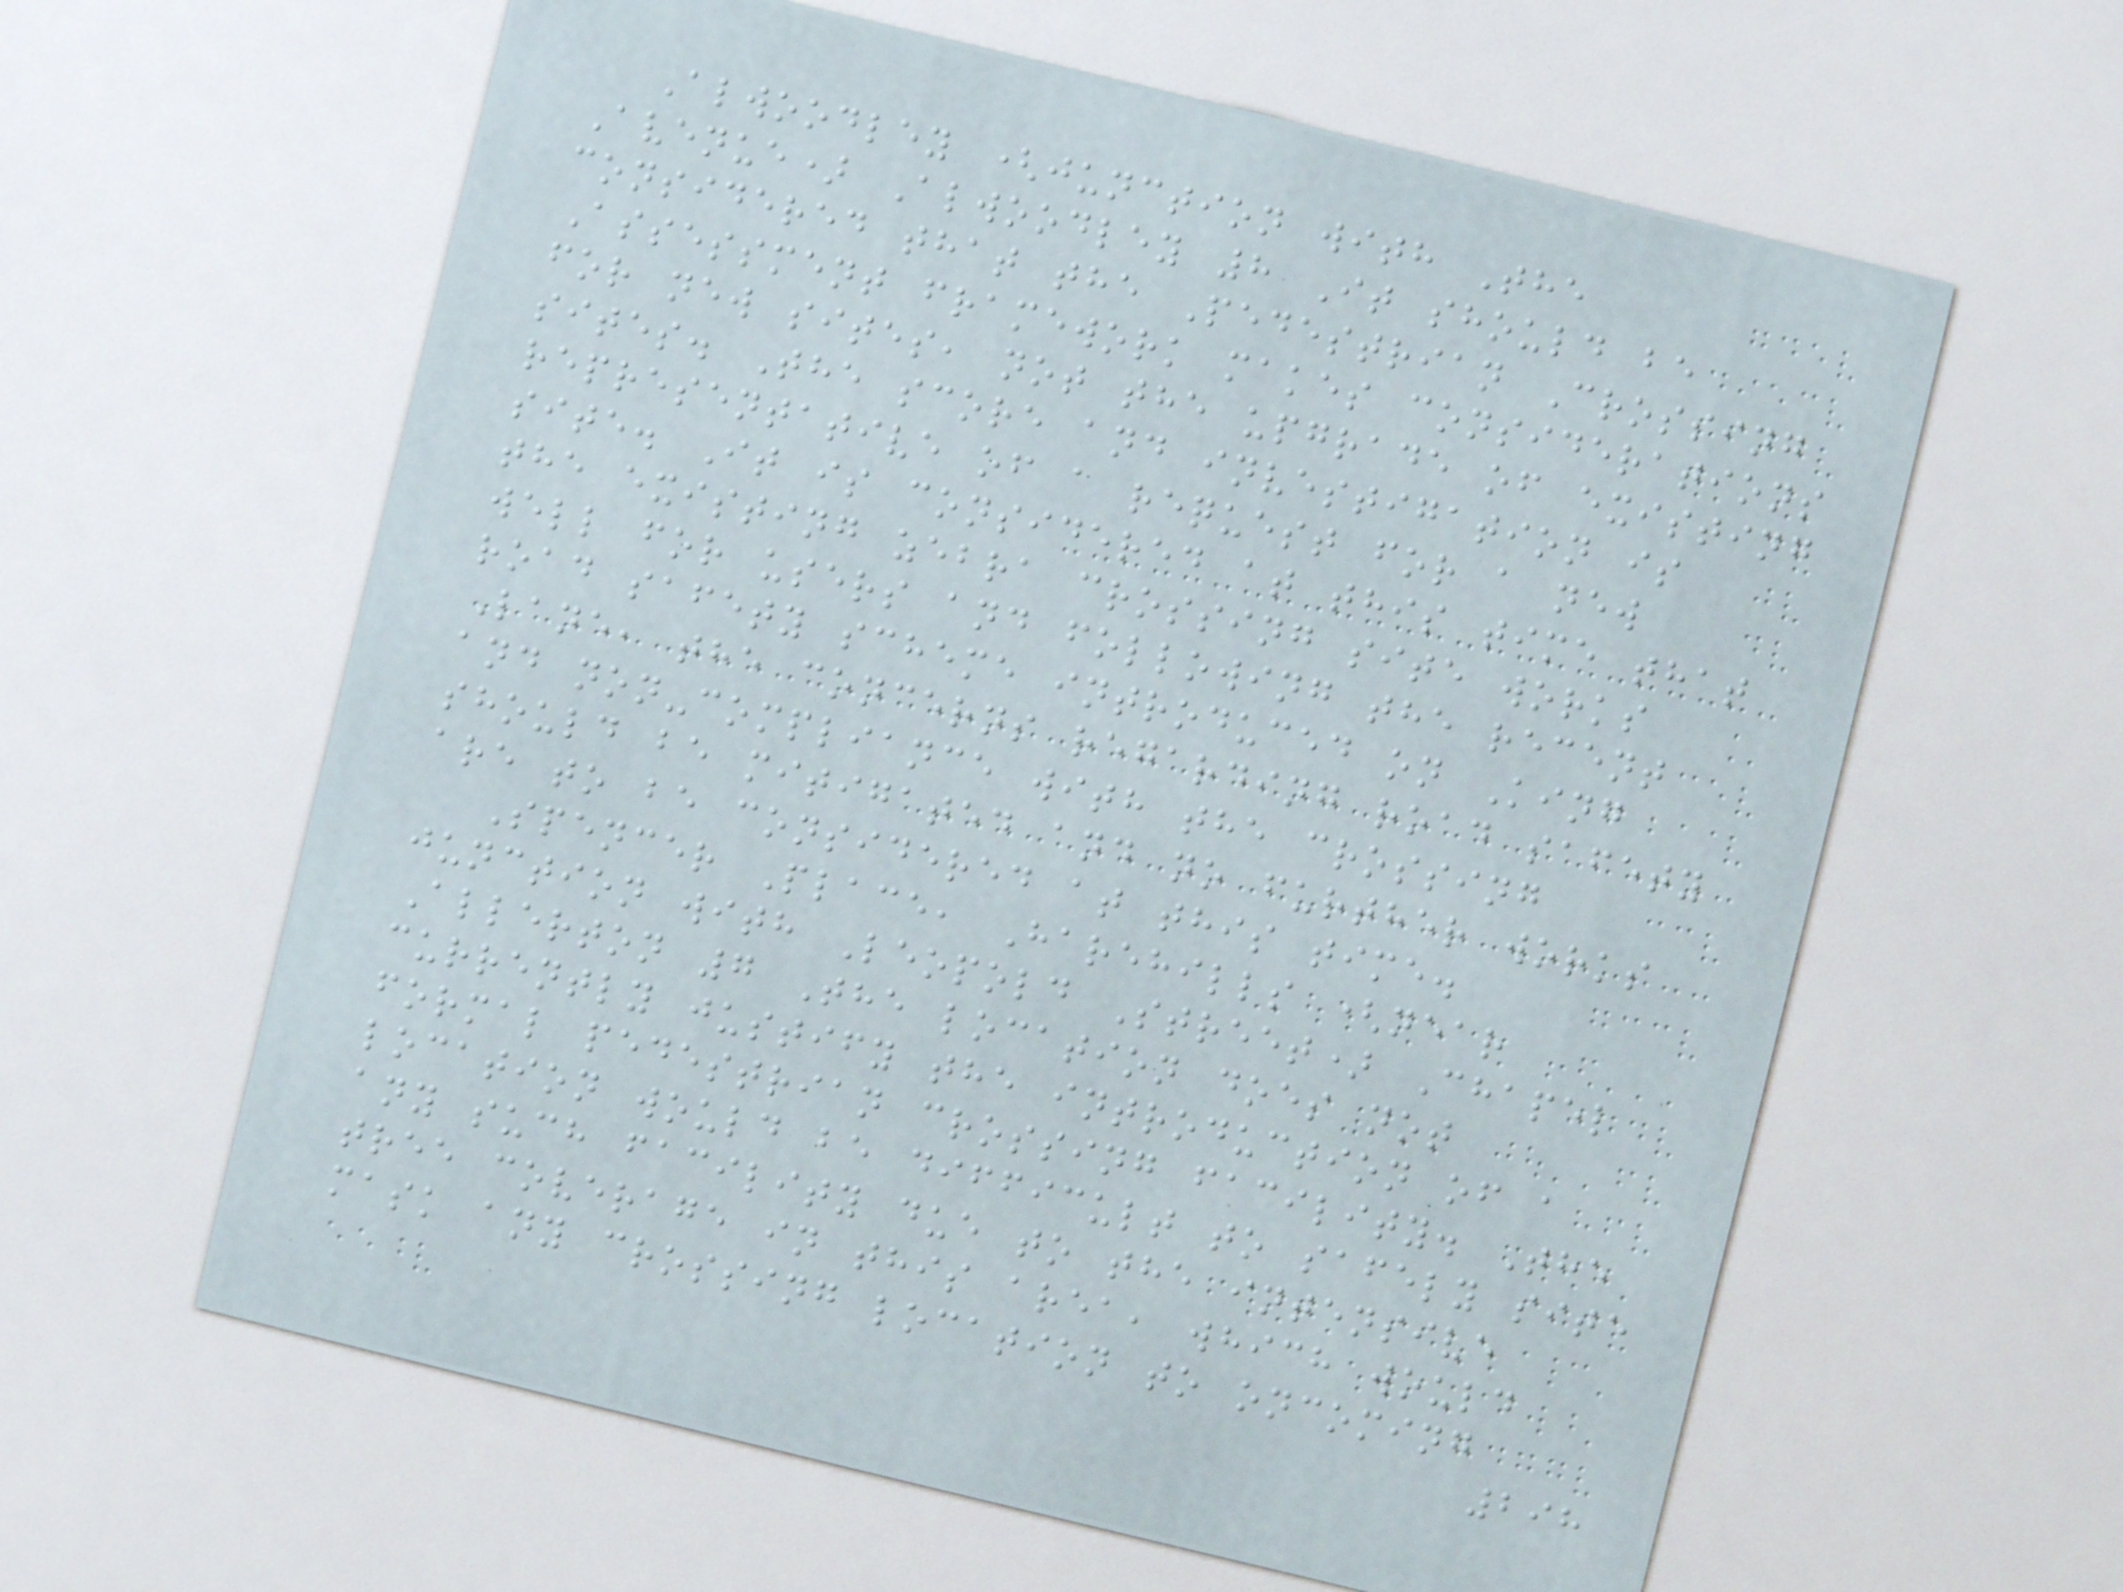Alwoodley (junction with The
Avenue) Alwoodley 8 It should be
considered that the Pedestrian Crossing
Assessment framework makes considerations
for new sites, not the upgrade of existing
sites. The score and investigation is
representative of a request for a new
site. It is considered at this time that
the existing zebra crossing site works
well for users and following the recent
road safety scheme introduced on King
Lane, the concerns regarding road safety
and non-compliance with the crossing
should be mitigated and no further works
are to be considered at this time.
Spencer Place, Harehills (near
junction with Leopold Street) Chapel
Allerton 7 The location does not
currently justify the introduction of a
formal pedestrian crossing facility. The
location would be difficult to safely site
any such facility due to the intensive
tree coverage in this area, which would
mask any crossing location to oncoming
298
